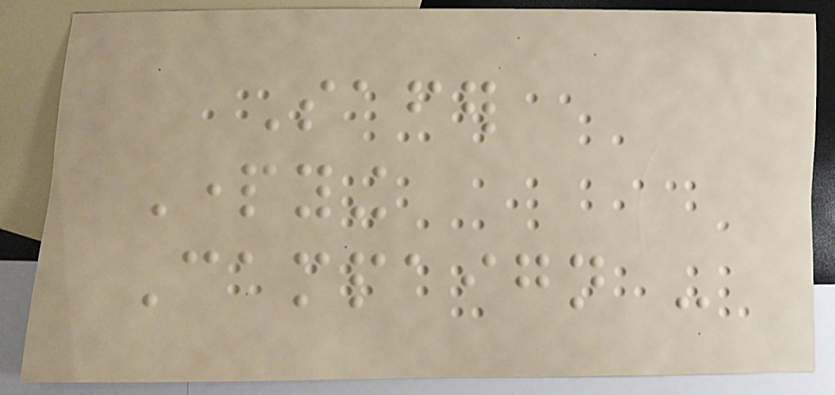Safer
Partying
Campaign -
